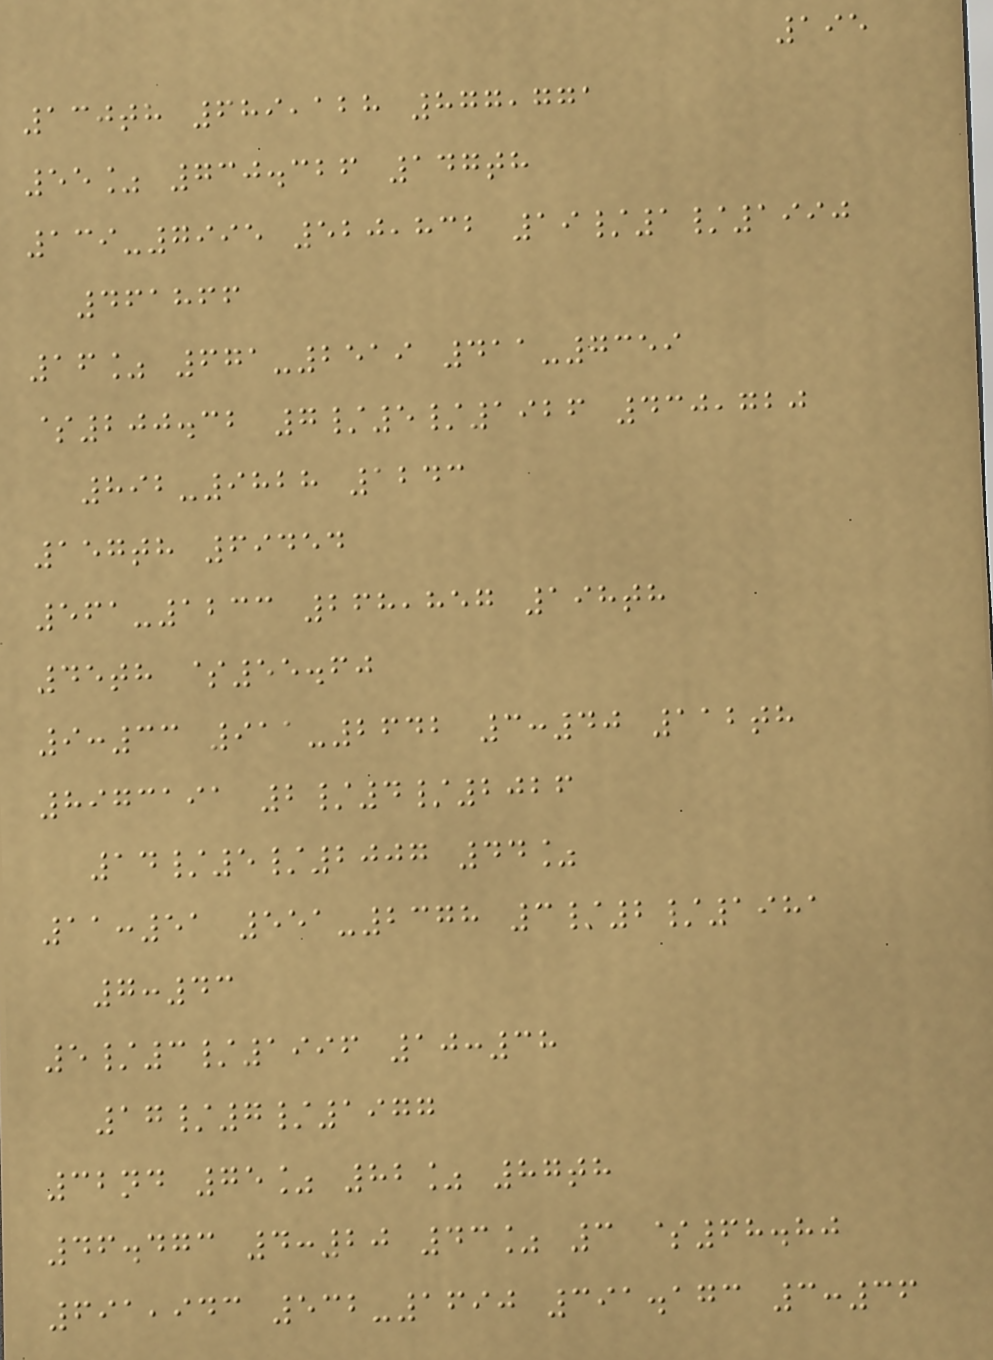195
130th 689,128 877,771
55% 730.326 147th
139-7995 520,832 19/1/1990
461866
16% 671-2519 411-7359
$200.32 7/5/1926 430,720
892-9828 1243
157th 69454
561-1233 268,857 198th
45th $55.60
9:33 911-2642 3:40 112th
8973191 2/4/2026
14/5/2007 44%
11:51 551-2378 3/2/1981
7:43
5/3/1996 10:38
17/7/1977
32nd 75% 82% 87th
46.473 4:20 43% 3 $68.80
691,943 532-1690 391.173 3:36
